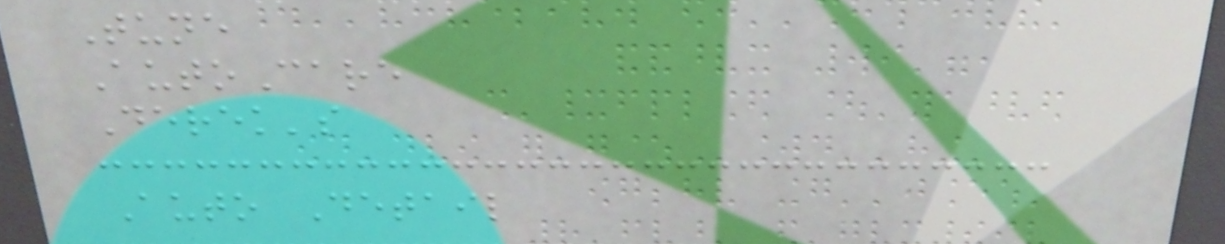Tune
AutoCare
Derek's
Auto Detail
